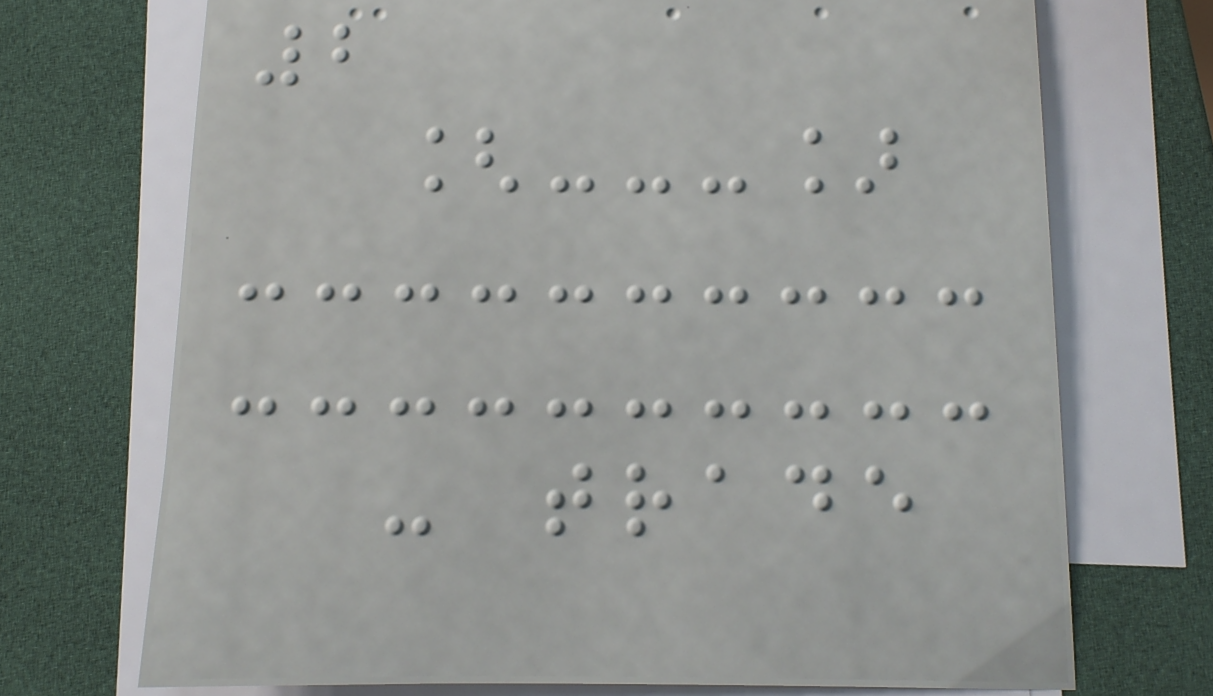2
[---]
- trade
